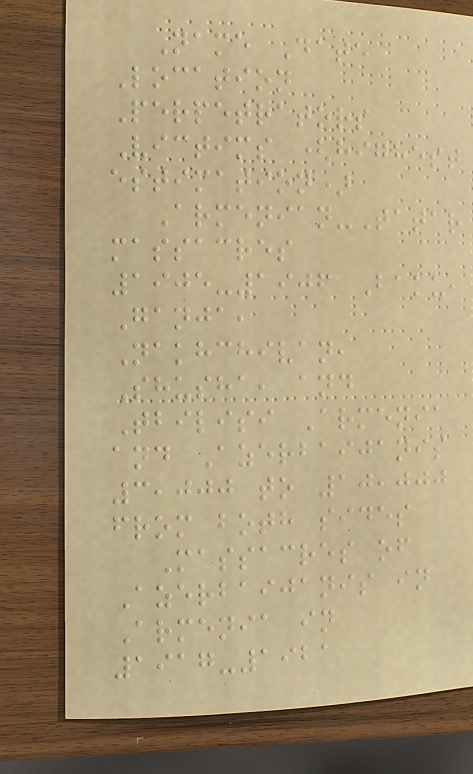Name Date
Location
Perpetrators
Victims (highest
estimation)
Armenian-Tatar
massacres
1905-1906 Baku,
Ganja,
Nakhchivan,
Shusha, and
Tbilisi Armenia
and Azerbaijanis
3,000 to 10,000
from both sides
Massacres of
Azerbaijanis in
Armenia in
1917-1921
